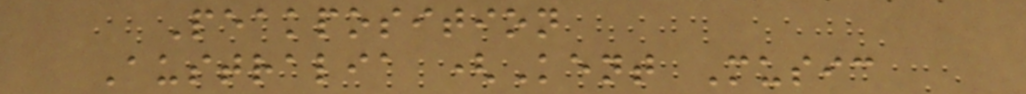Peakposition
Australia (Kent Music
